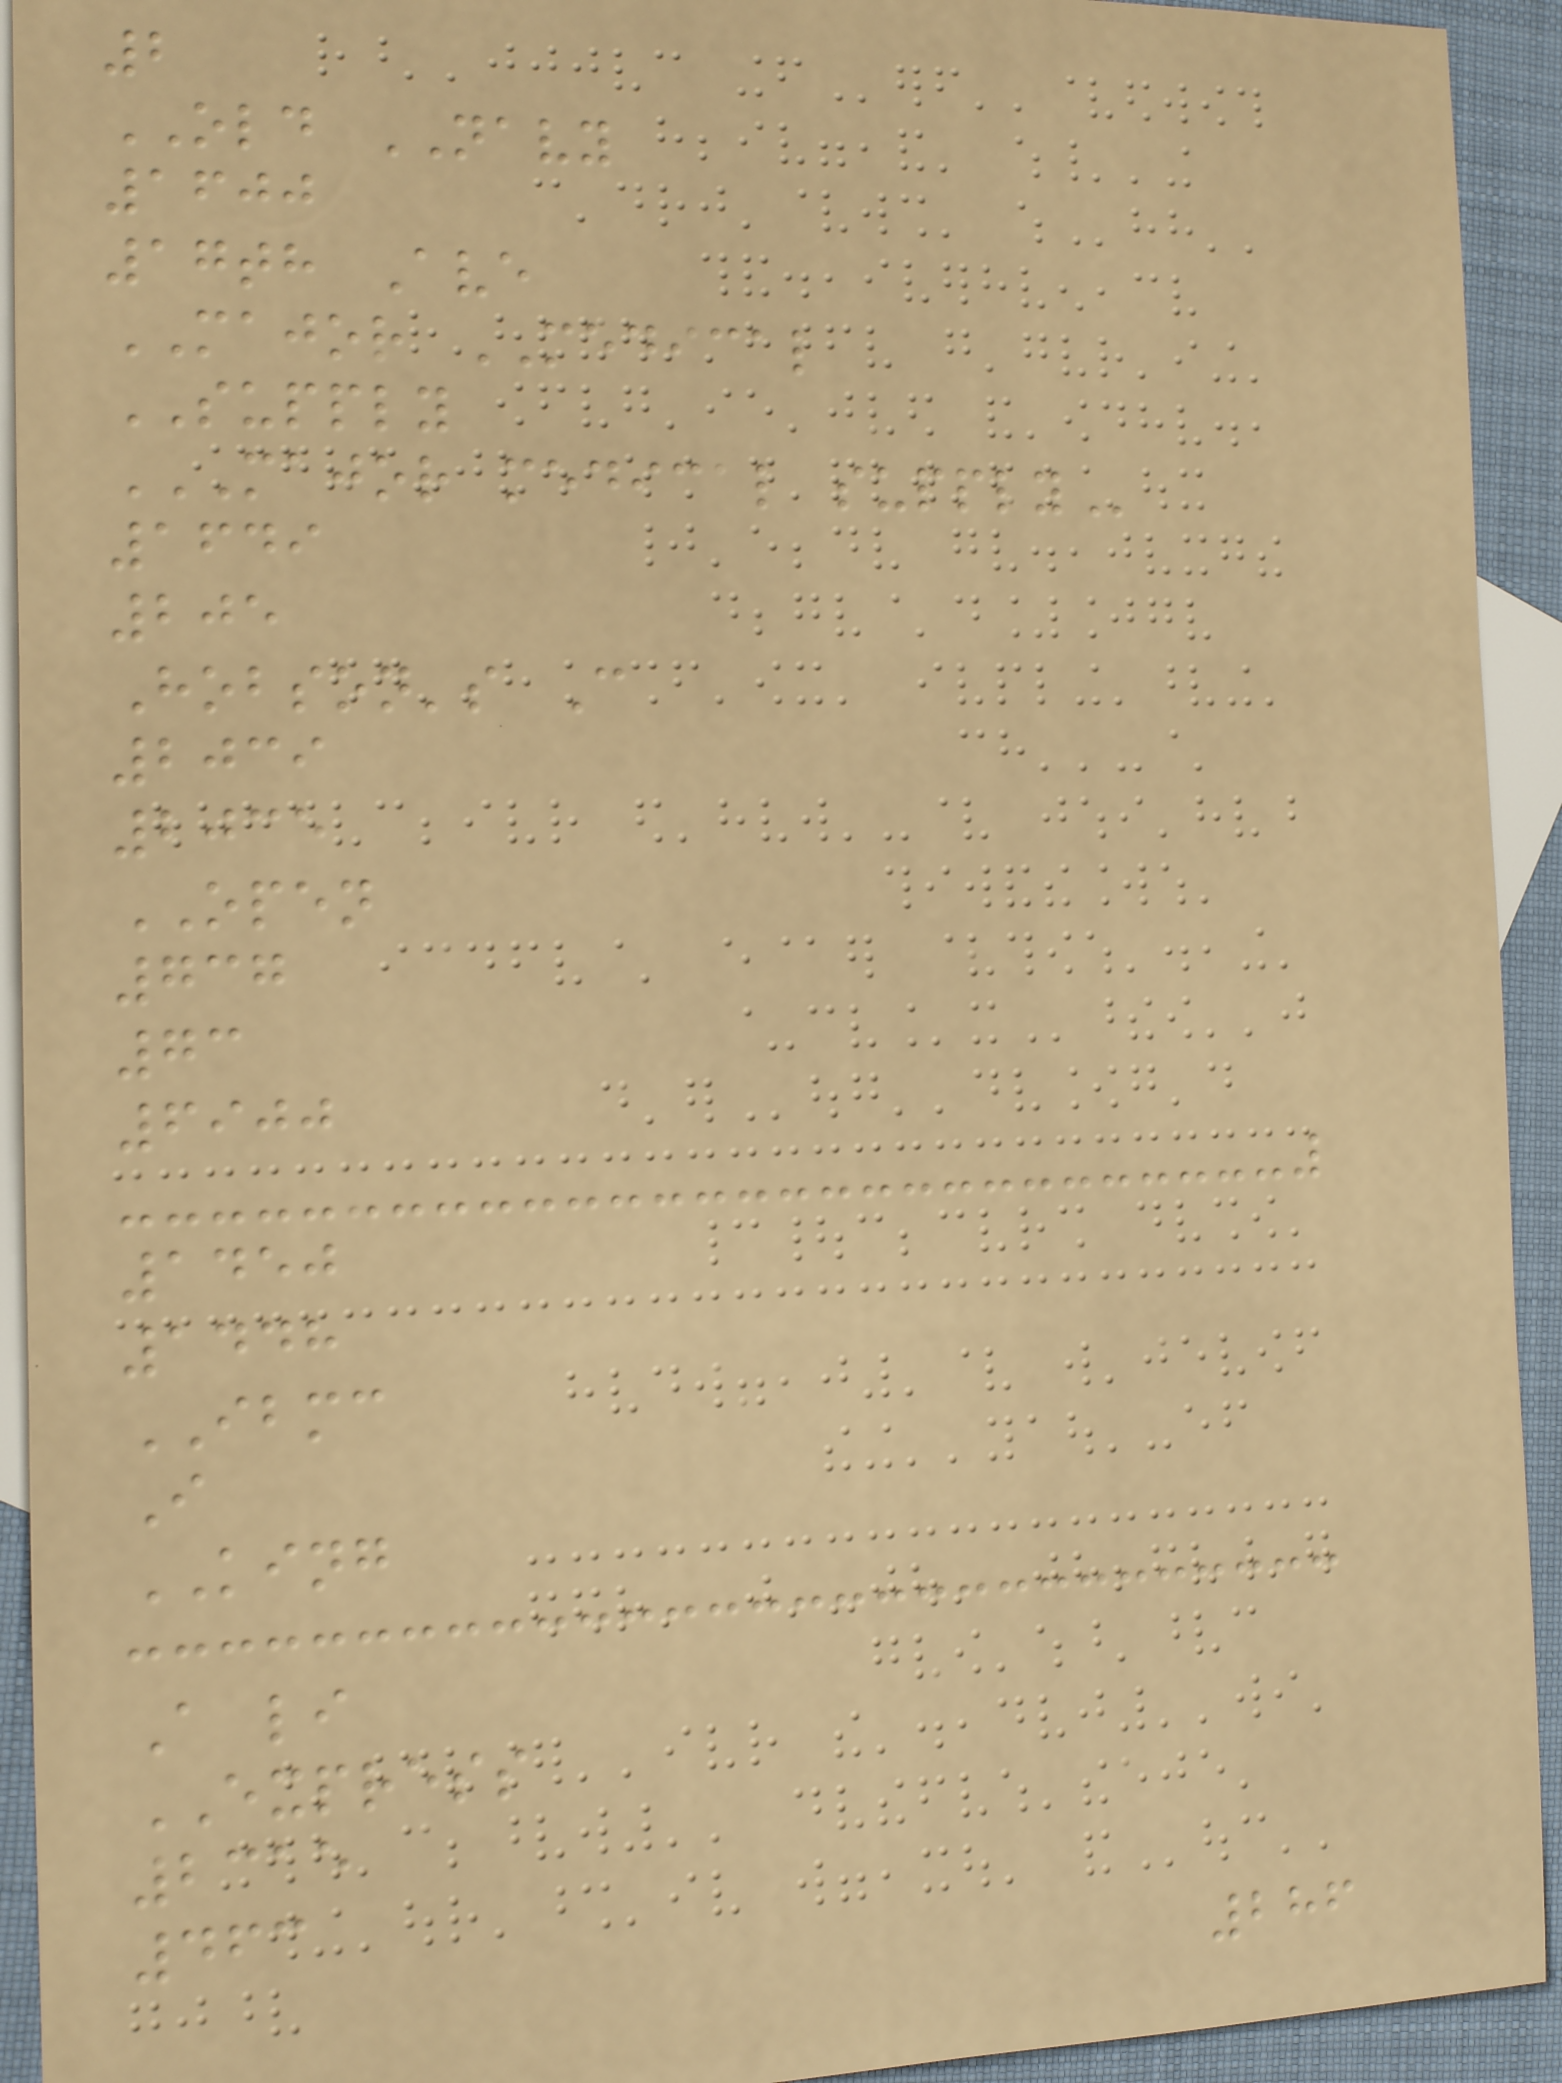2
OLD NAVY
1600
17th Ave
MAJOR MEDICAL
SUPPLY
MAJOR MEDICAL SUPPLY
1649
205
Hobson's C
2039
2035
OPEN
737
73
6900
1450
1448
IBMC
I
KING
A li
EXPRESS
2315
463
286
